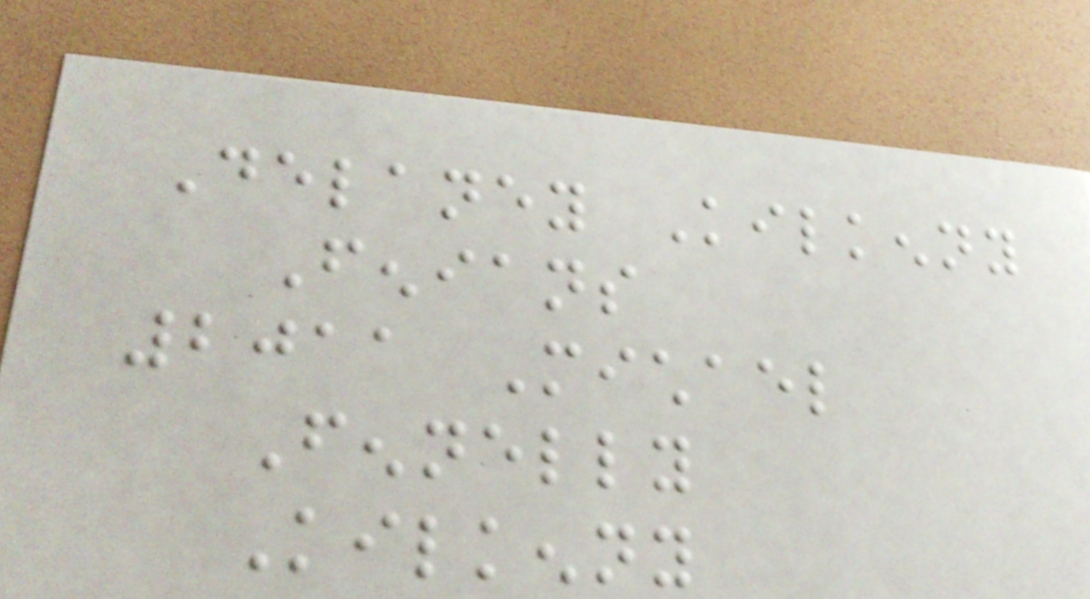Delaney Kilkenny
Fenians
2011 Michael
Fennelly
Kilkenny
